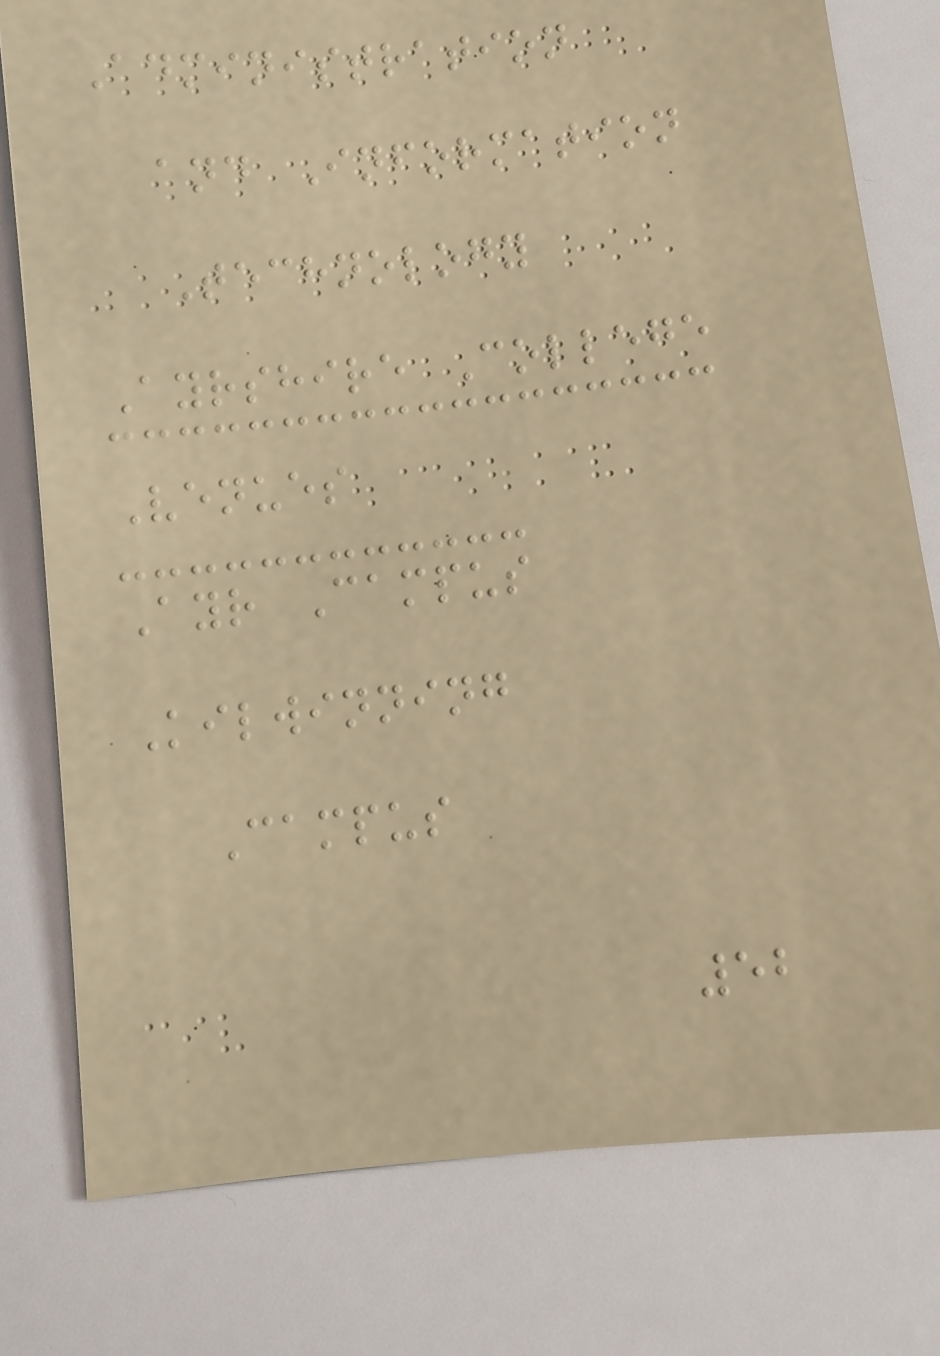Administration
and Information
Technology
Ayrshire College
Venues
Ayr Campus
Kilwinning
Campus
52
